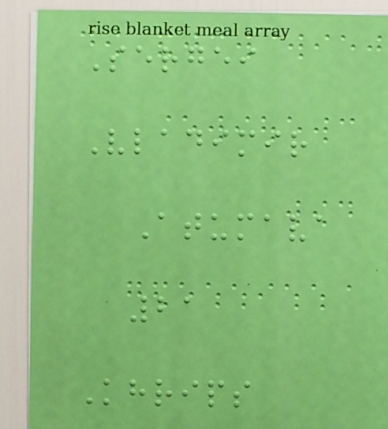Sergei
Vladimir
Atumava
21
Khrips
